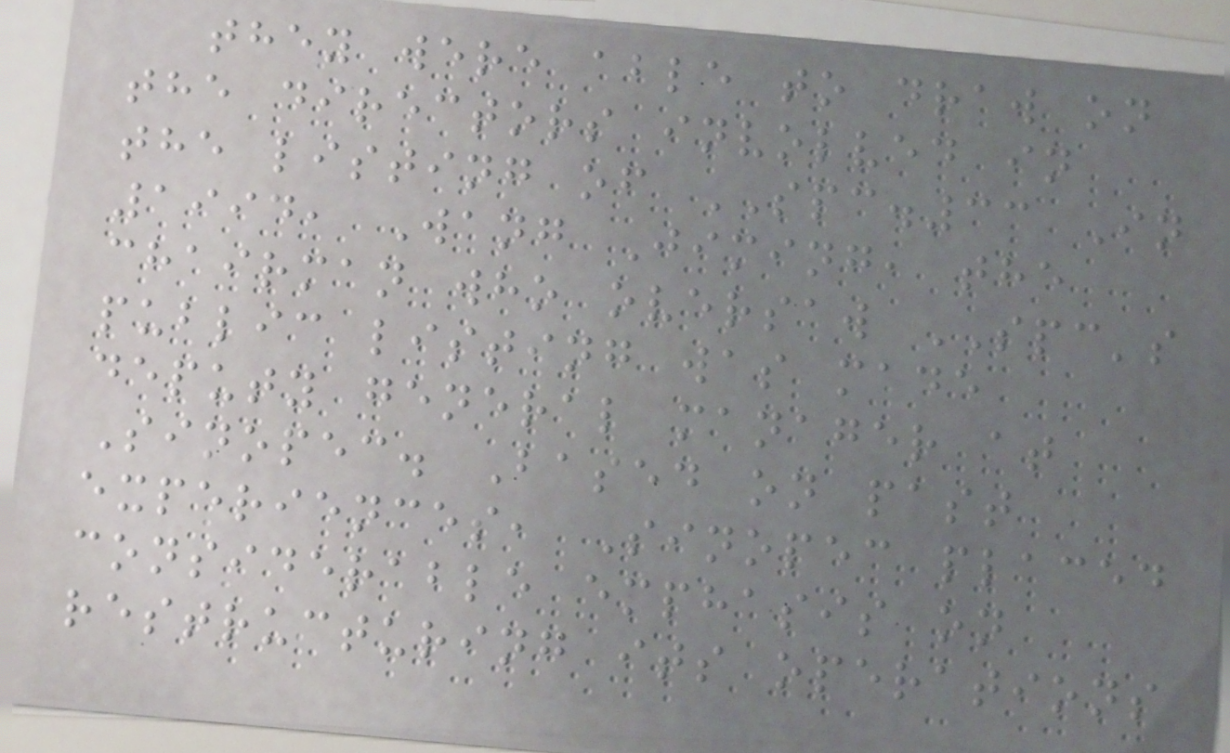they were able to draw on
the directors involved in
the listing of SPC.33 In
1994, Wang Jiming, the
chairman who oversaw SPC's
public listing was made
deputy general manager at
Sinopec. Based on past
experiences, Sinopec placed
considerable emphasis on
restructuring its operations
